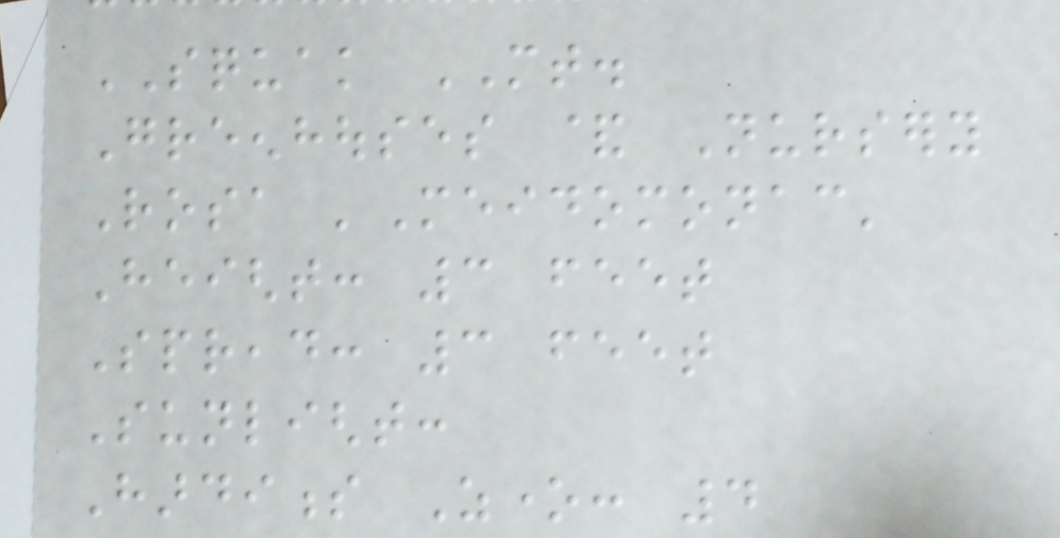SQUAK MT.
Greenhouses & Nursery
Rosa 'Meidomonac'
Height: 3 feet
Spread: 3 feet
Sunlight:
Hardiness Zone: 4
